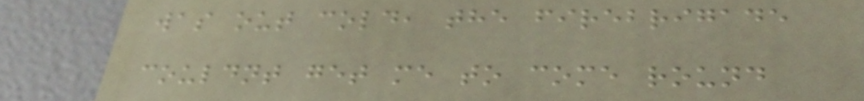was out cold, the firebrigade
couldnt get me to come round
